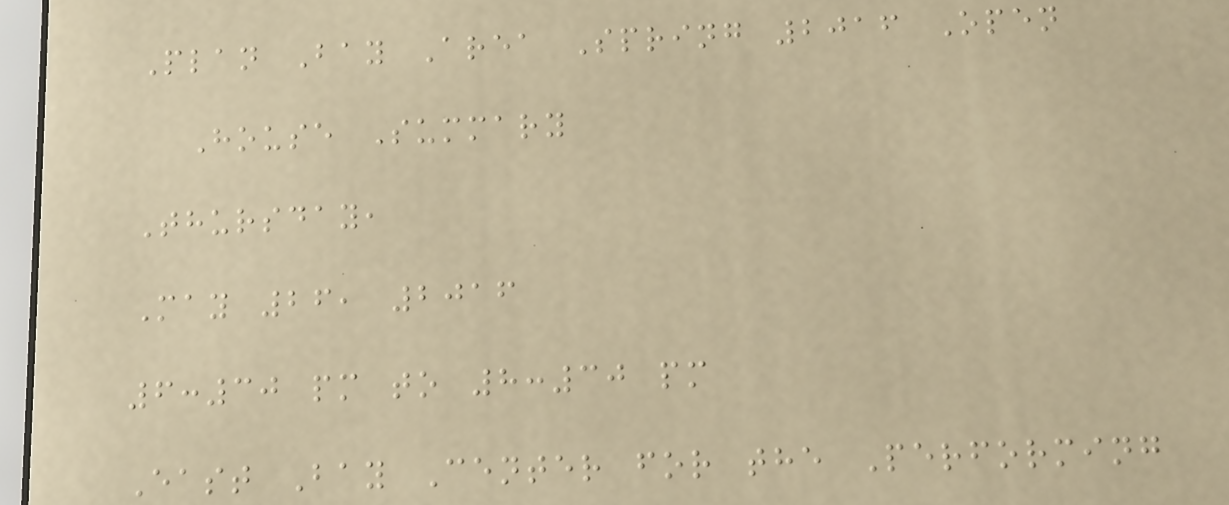Plan Bay Area Spring 2016 Open
House Summary
Thursday,
May 26, 2016
6:30 pm to 8:30 pm
East Bay Center for the Performing
